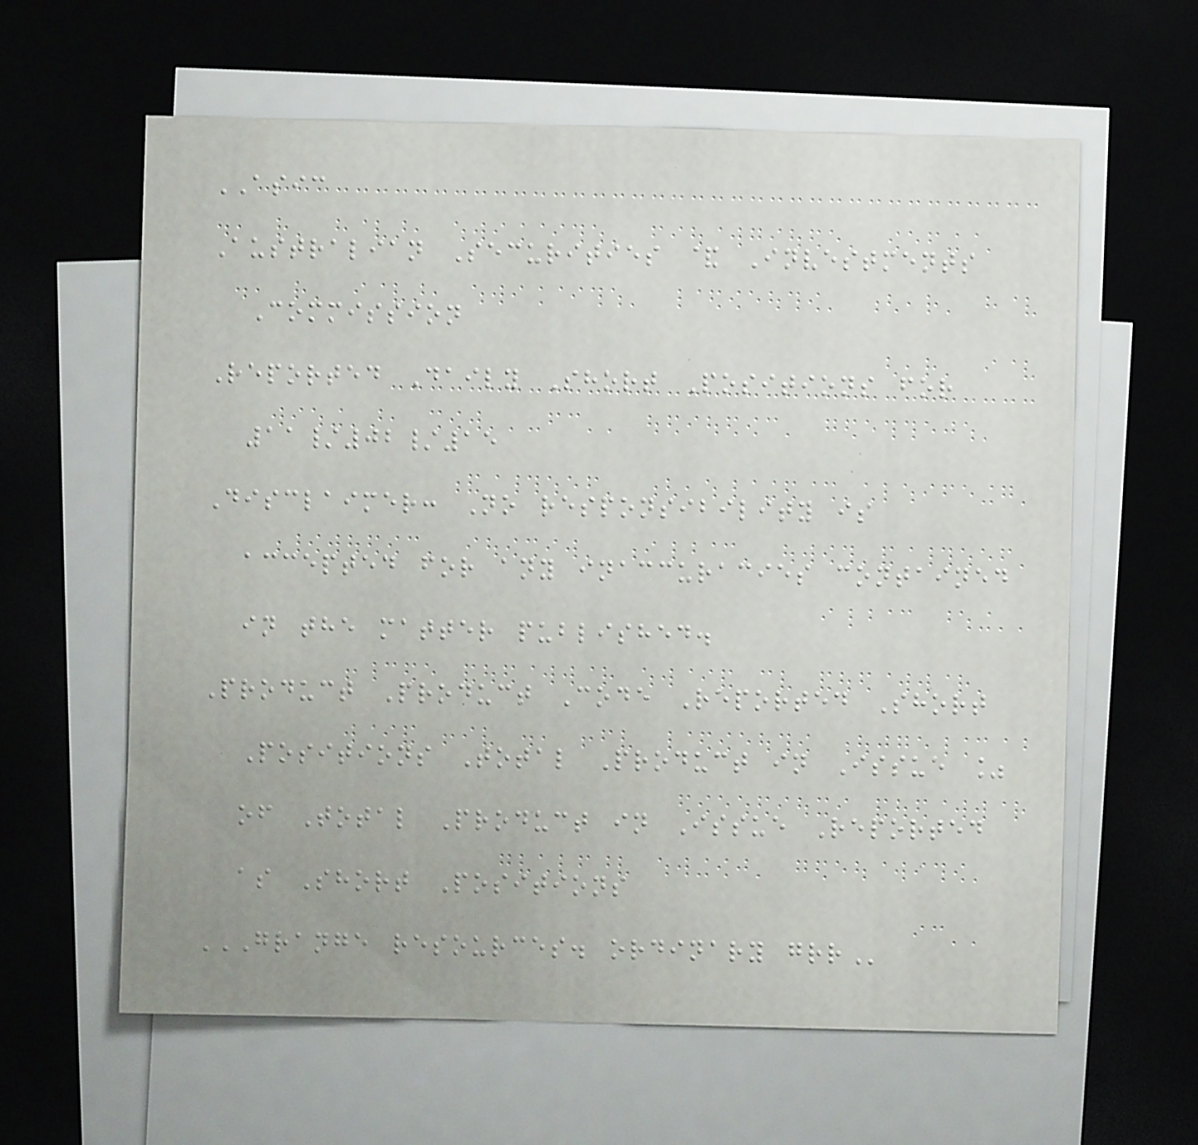ASIC
Australian Securities & Investments
Commission
Reported Daily Short Positions for
11/02/15
Disclaimer: No responsibility is
accepted for any inaccuracies contained
in the matter published.
Product Product Code Reported Short
Positions Total Product in Issue %
of Total Product in Issue Reported
as Short Positions
GRANGE RESOURCES. ORDINARY GRR
